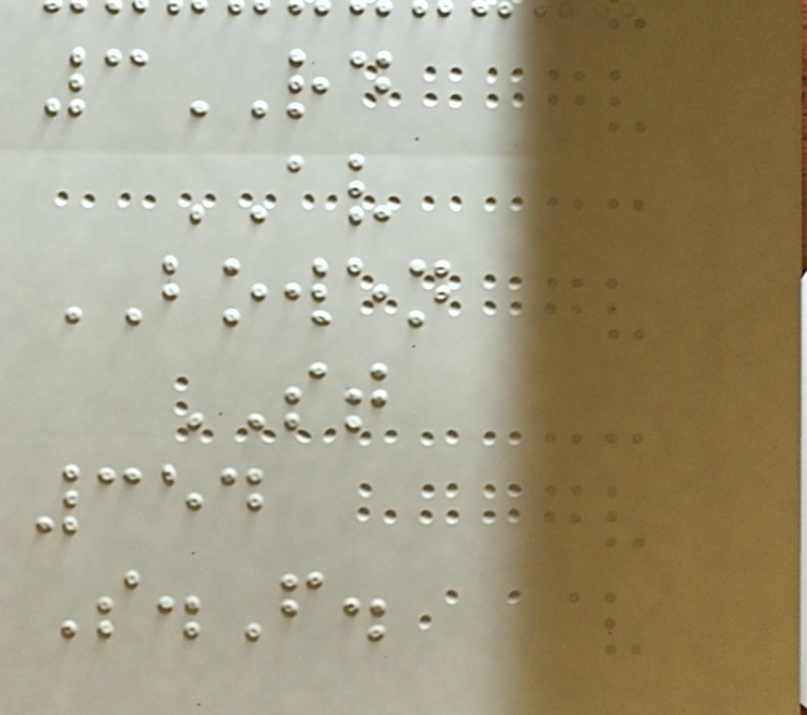3RD
AV
BOWEN
ST
354
S.F.
